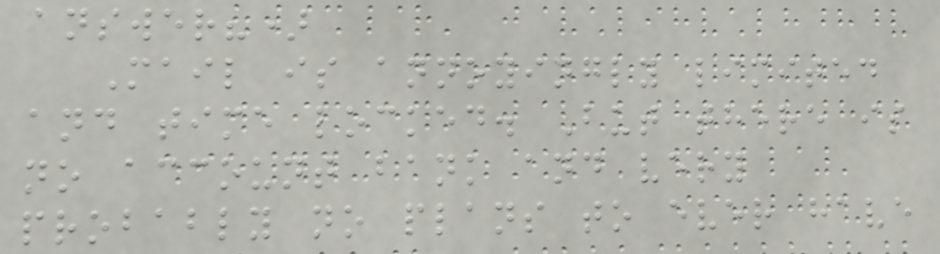answer?)
Mail is annoyingly limited
and time locked. But there is
no account bank and very
probably no plans to ever have
